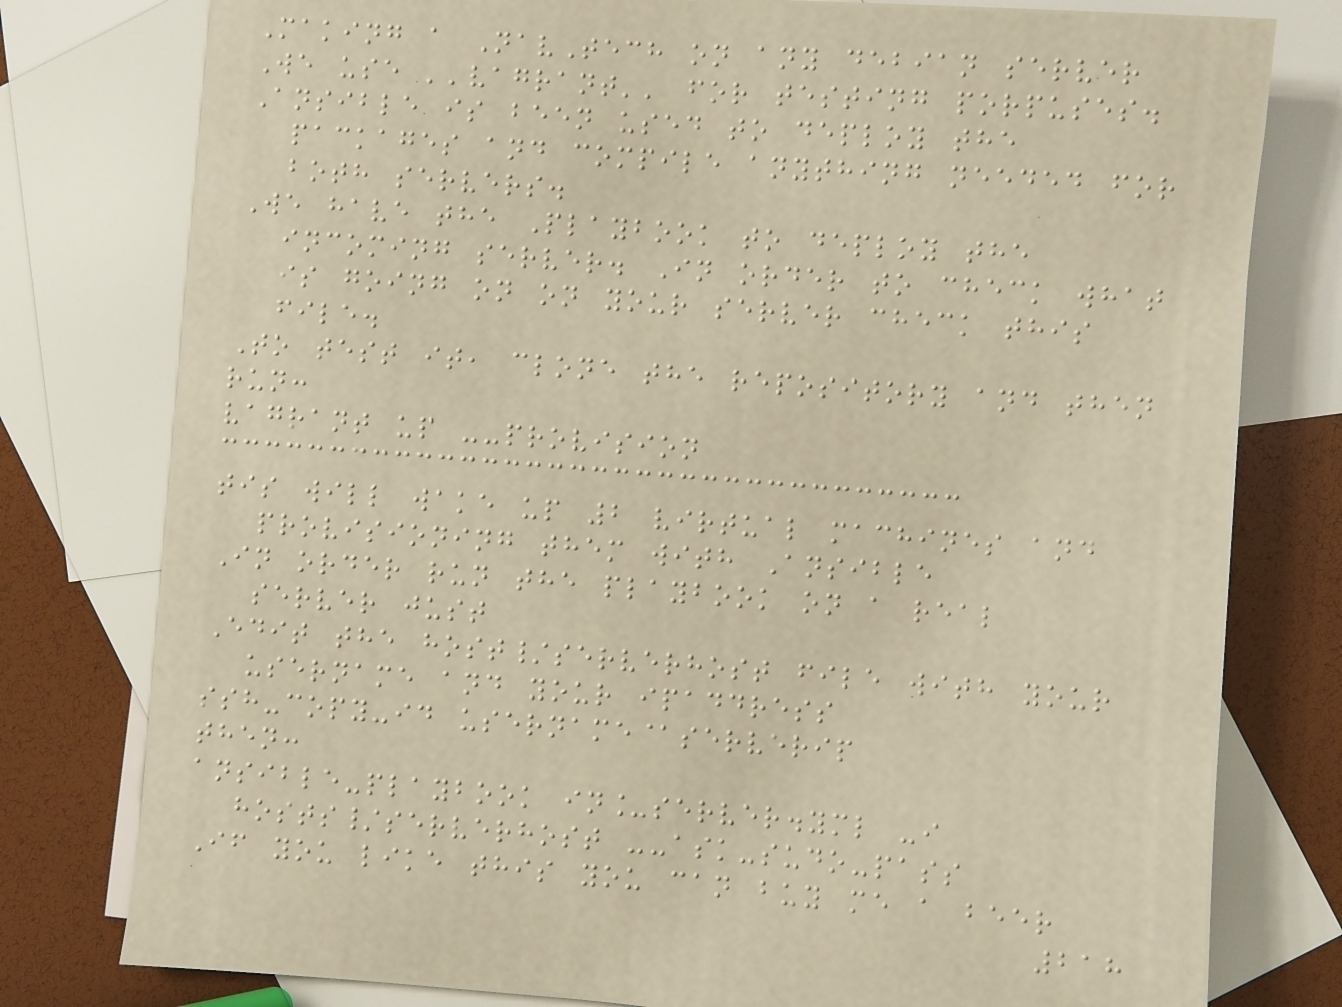Making a NavTech on any debian server
We use ''vagrant'' for testing porpuses.
Ansible is been used to deploy the
packages and compile anything needed for
both servers.
We have the Playbook to deploy the
incoming server. In order to check what
is going on on your server check this
file.
To test it, clone the repository and then
run:
vagrant up --provision
tis will wake up 2 virtual machines and
provisioning them with Ansible
In order run the playbook on a real
server just
Edit the host/serverhost file with your
username and your ipaddress
ssh-copy-id username@serverip
then:
ansible-playbook in_server.yml -i
hosts/serverhost --ask-sudo-pass
If you like this you can buy me a beer
218
